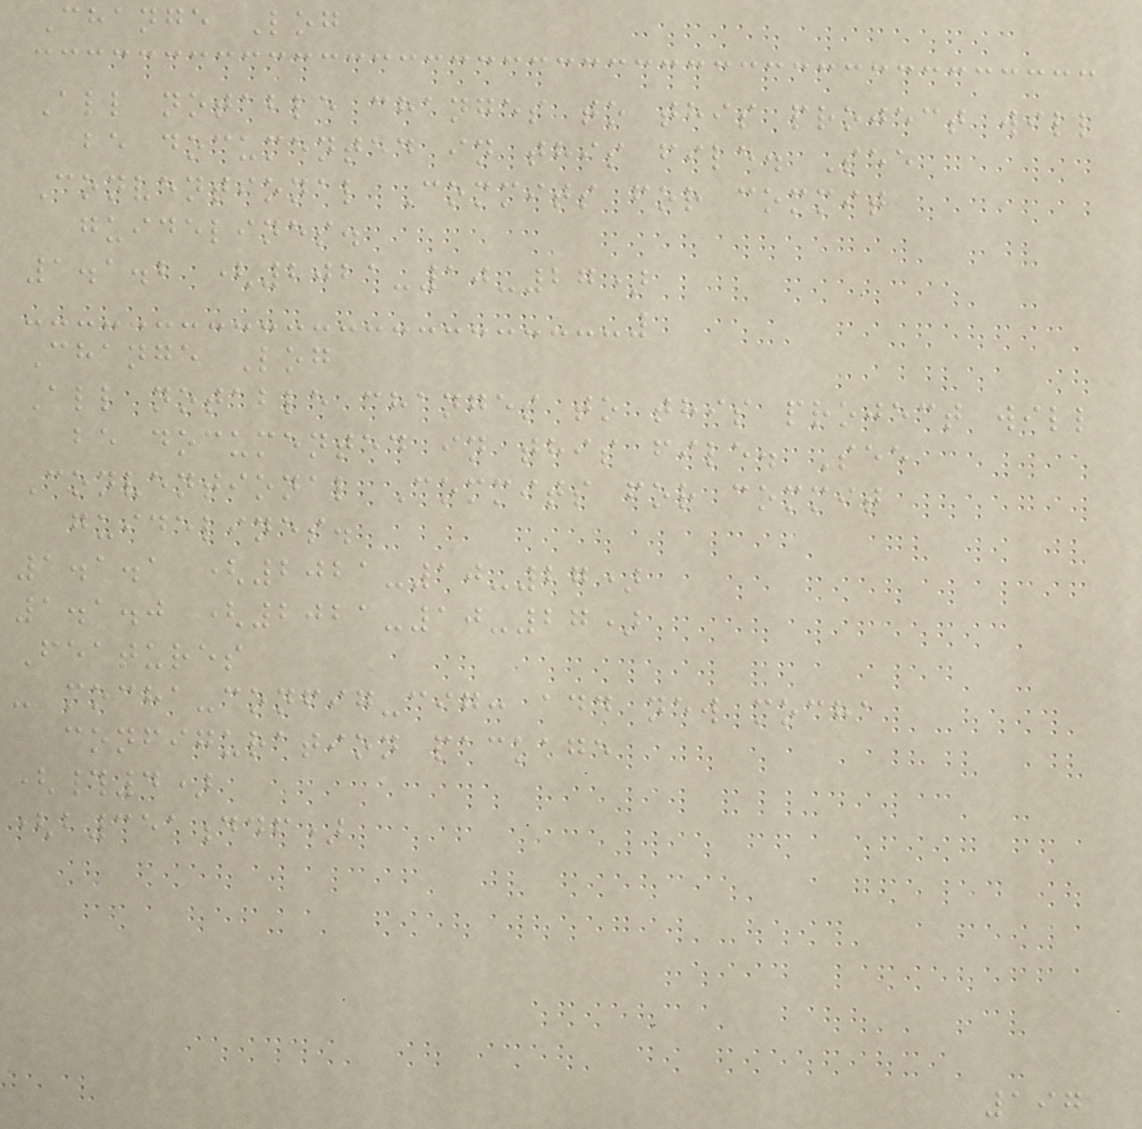Change Log
All notable changes to this project will
be documented in this file. See
Conventional Commits for commit
guidelines.
1.1.2 (2021-10-27)
Change Log
All notable changes to this project will
be documented in this file. See
Conventional Commits for commit
guidelines.
1.1.1 (2021-10-27)
1.1.0 (2021-10-27)
Features
- mocha-config-cig: add new mocha
configuration package
(#4)
(b351ddf)
197
